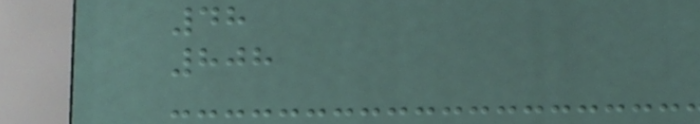48
808
